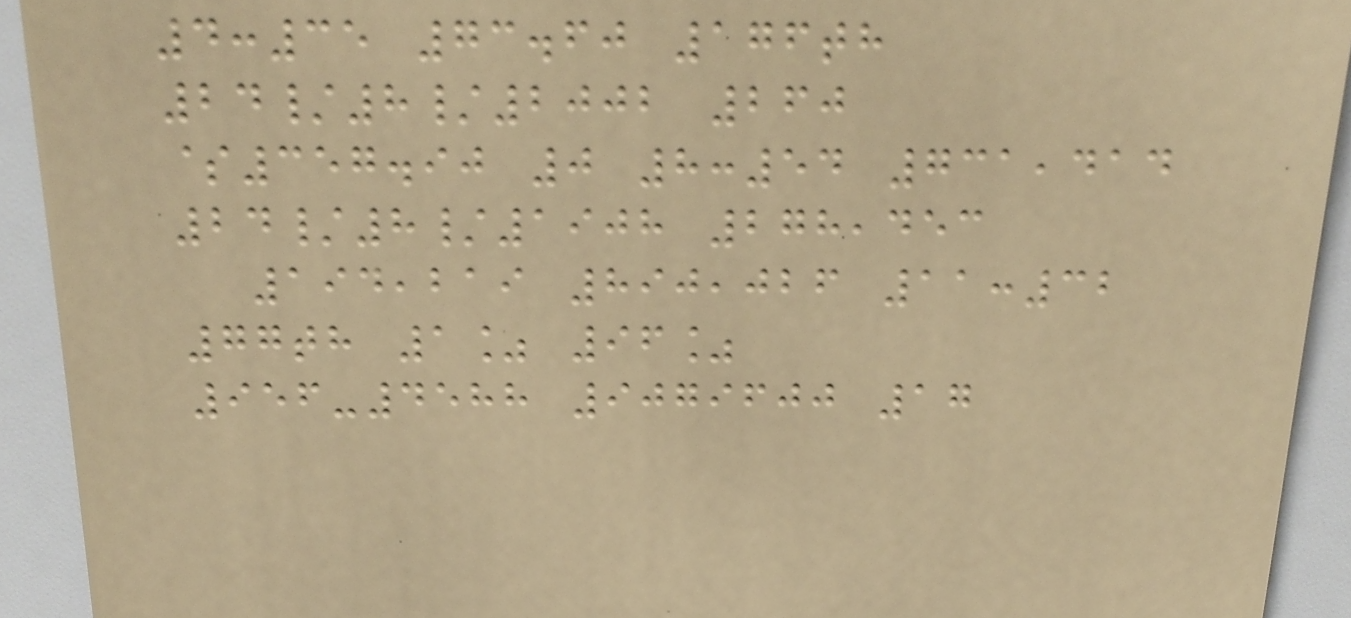4:35 73.60 176th
24/8/2002 260
$357.90 0 8:54 731,414
24/8/1908 278,453
194,219 890,026 11:32
77th 1% 96%
956-4588 9079600 17
